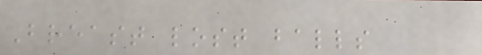Breast lost balls
